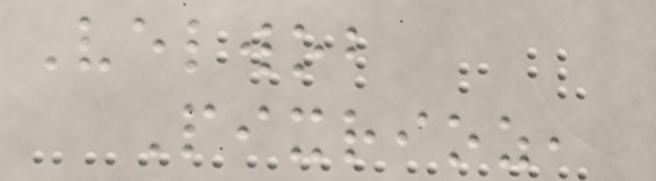Velwob
Pixrioz,
